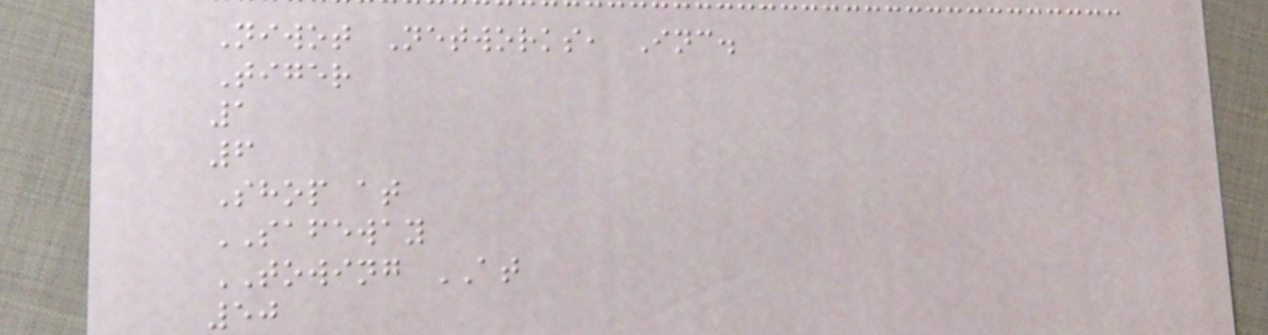Niwot Networks, Inc.
Tiger
1
6
Shop at
SAFEWAY
TOWING AT
50
